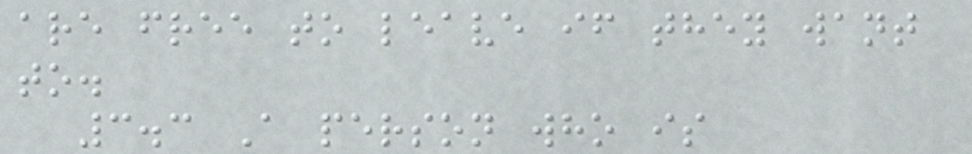are free to leave if they want
to.
3.3 A person who is
